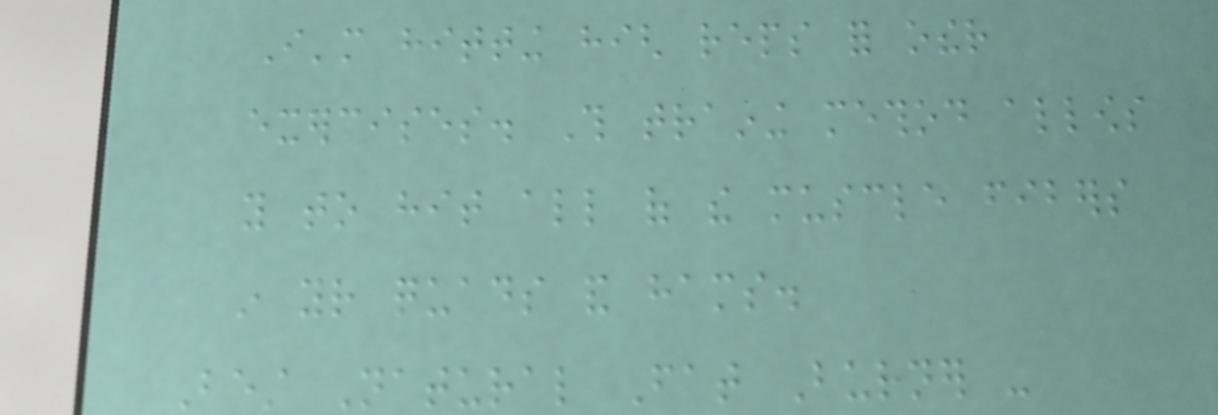I'm hitting high reps for other
exercises. This training method allows
you to hit all of the muscle fibers
in your quads and hams.
Best Natural Fat Burner -
